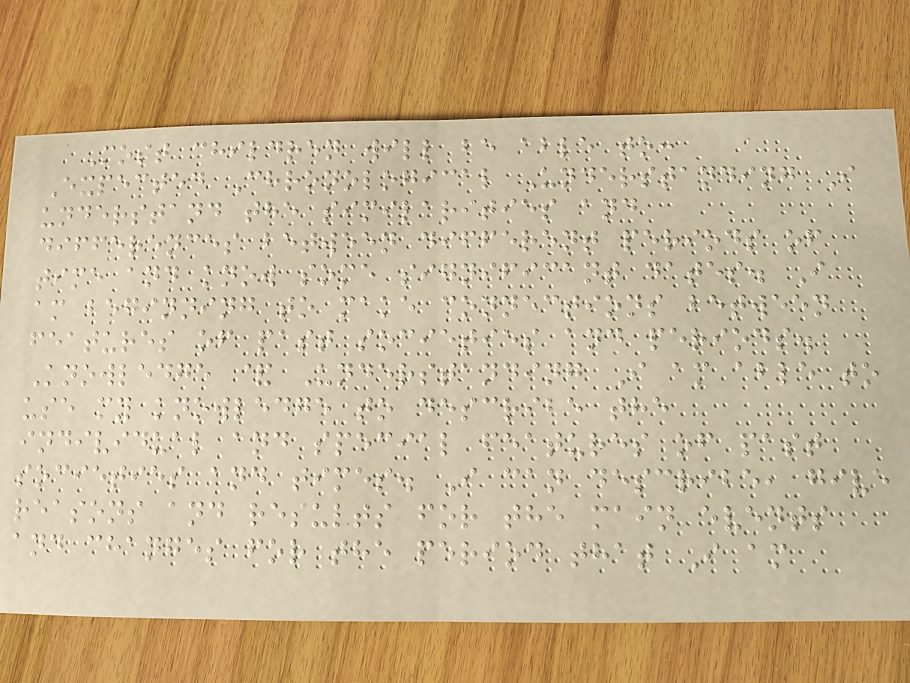Most children will be able to:
Expected Chronological Understanding I
understand the similarities and
differences between different periods of
time and know some significant dates. I
am beginning to make connections between
features of past societies and periods.
Knowledge & Understanding I am able to
use my knowledge to describe the
individual and special features of past
societies and times. I can describe, give
reasons and results for the main events
and changes for the period that I am
